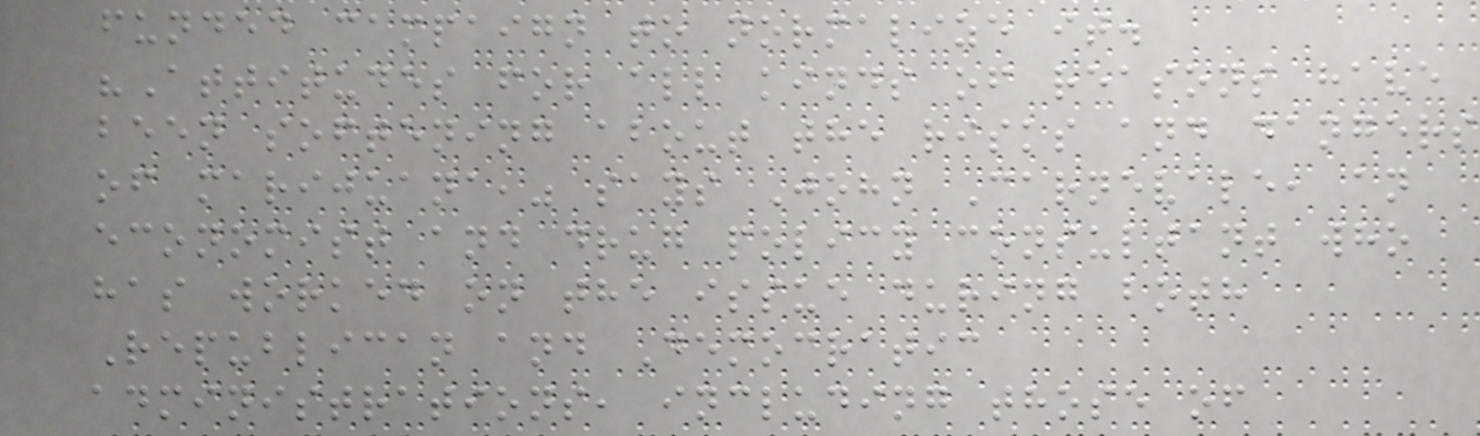funded campaign to normalize it.
"Attitudes for all kinds of reasons have
been softening about the risks and dangers
of marijuana," says John Carnevale, an
economist and drug policy consultant who
has worked on the issue during both
Republican and Democratic
administrations, including those of
